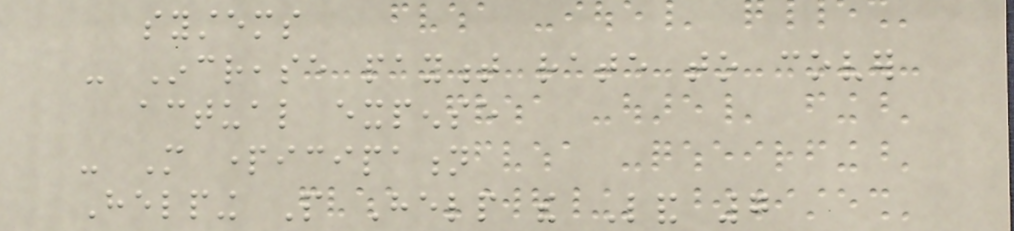systems
- Increase payment rate to cover
actual expense
- More participation
Helping People Help the Land 7
